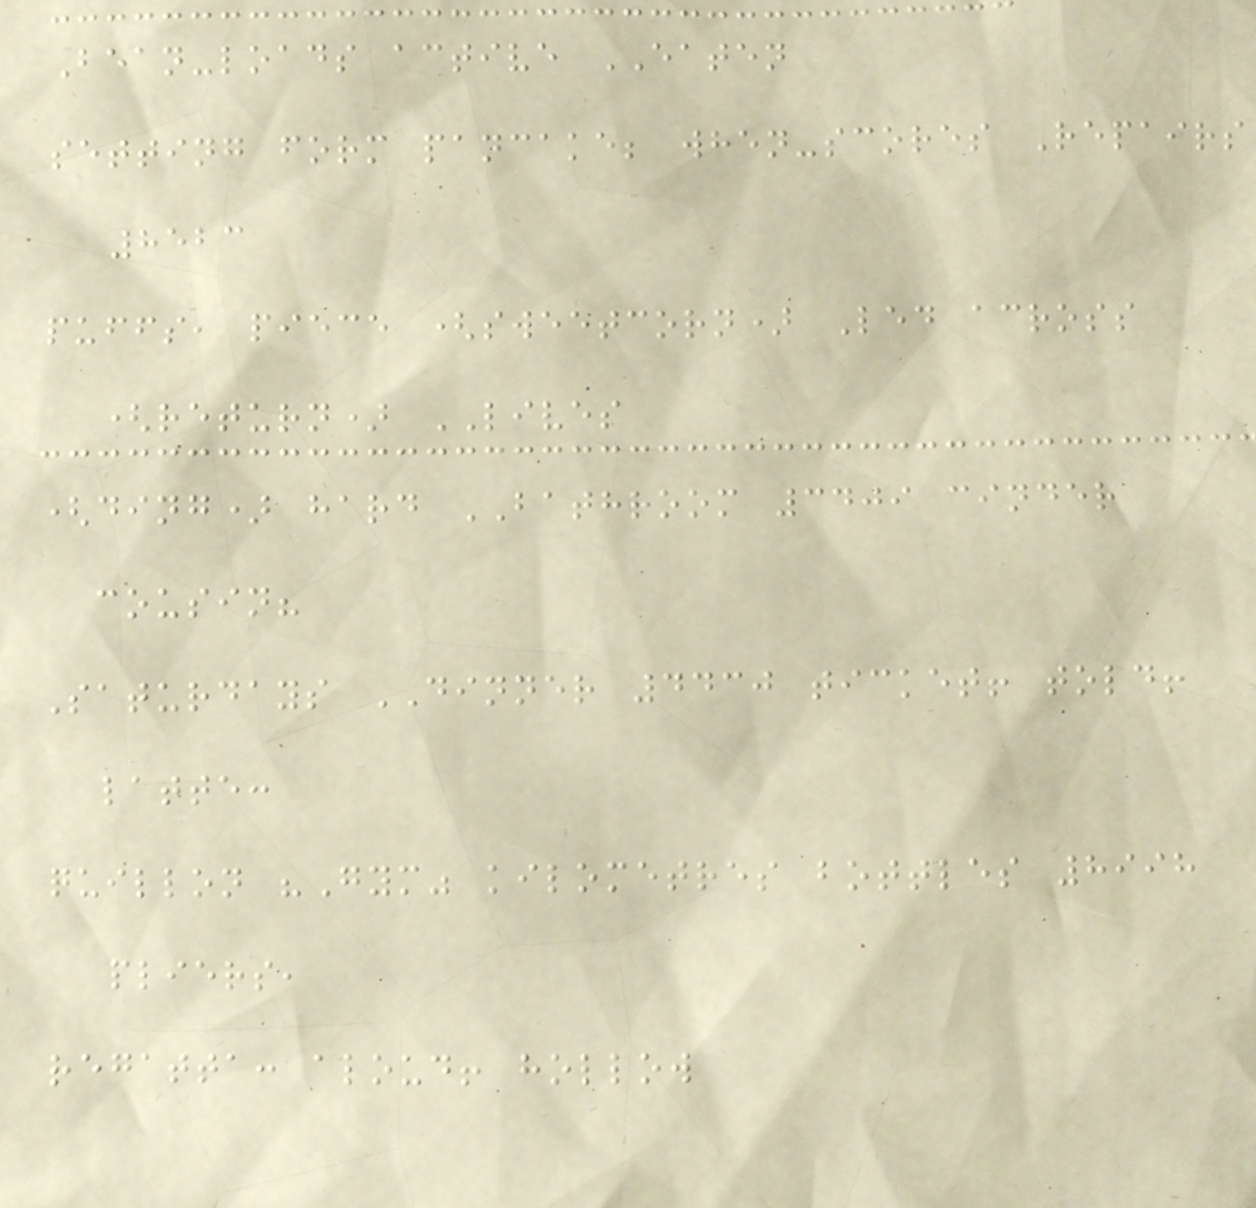Bean-loads active EATEN
setting form pancake; when-scores Repairs
8523
puffs, piece (sweetcorn) Led across
(return) LIVES
(ding) hard BATHROOM 3409 cinder
cousin?
Saturdays DINNER 4430 ticket! told!
latte:
quillon "Gym" kilometres bottles 8998
pliers,
regatta: aloud! hollow
